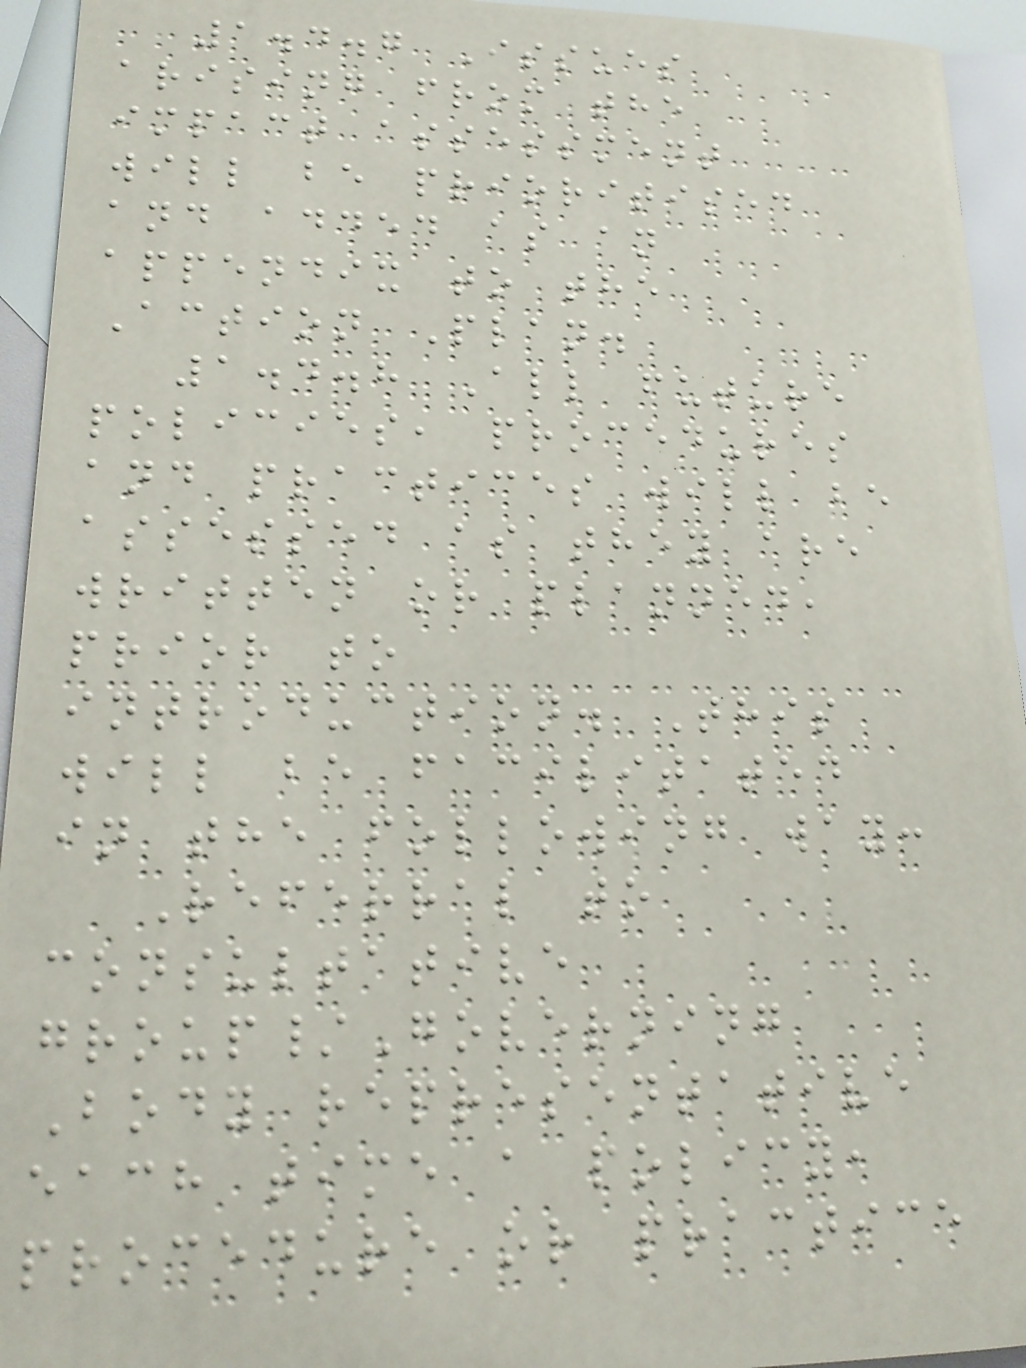1.4.7 Issues
arising from the
impact assessment
will be prioritised
and added as an
appendix to the
Action Plan.
1.4.8 All future
policies, procedures
and practices will be
assessed as they are
written or planned,
prior to
introduction. This
will be facilitated
in the following way:
Referral to
consultative
group/Governing
Body representative
each time a policy,
procedure or practice
